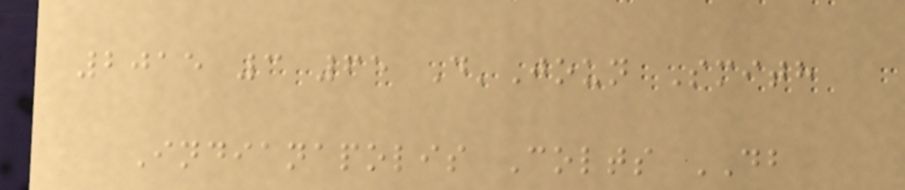2015 3 65 D'Joun Smith
Indianapolis Colts DB
